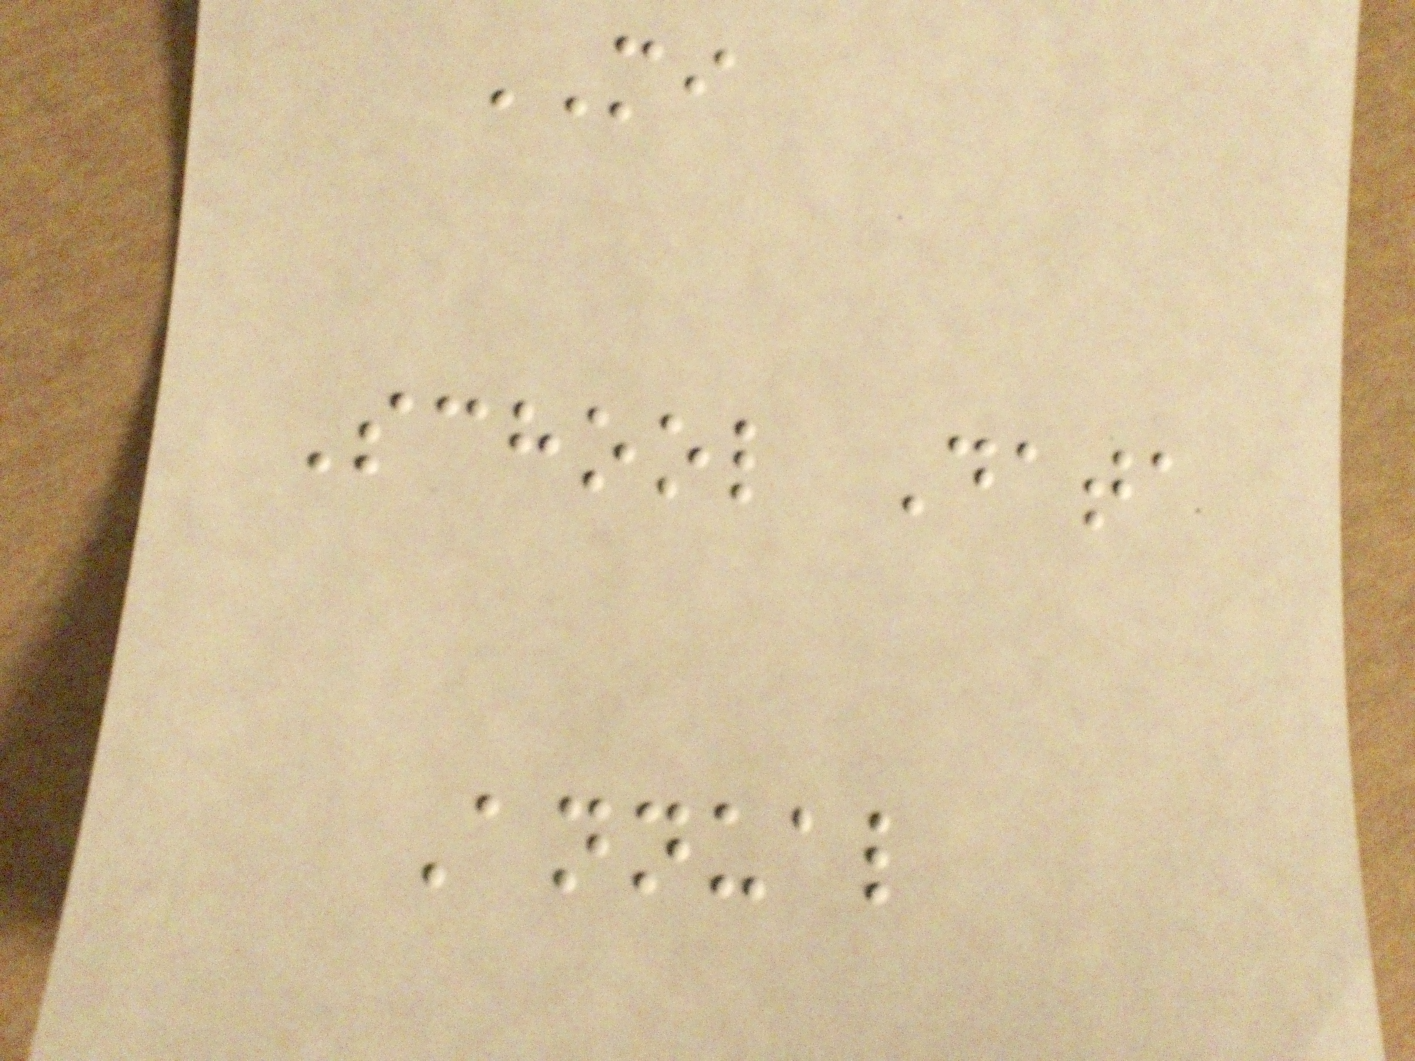MI
School Data
Annual
